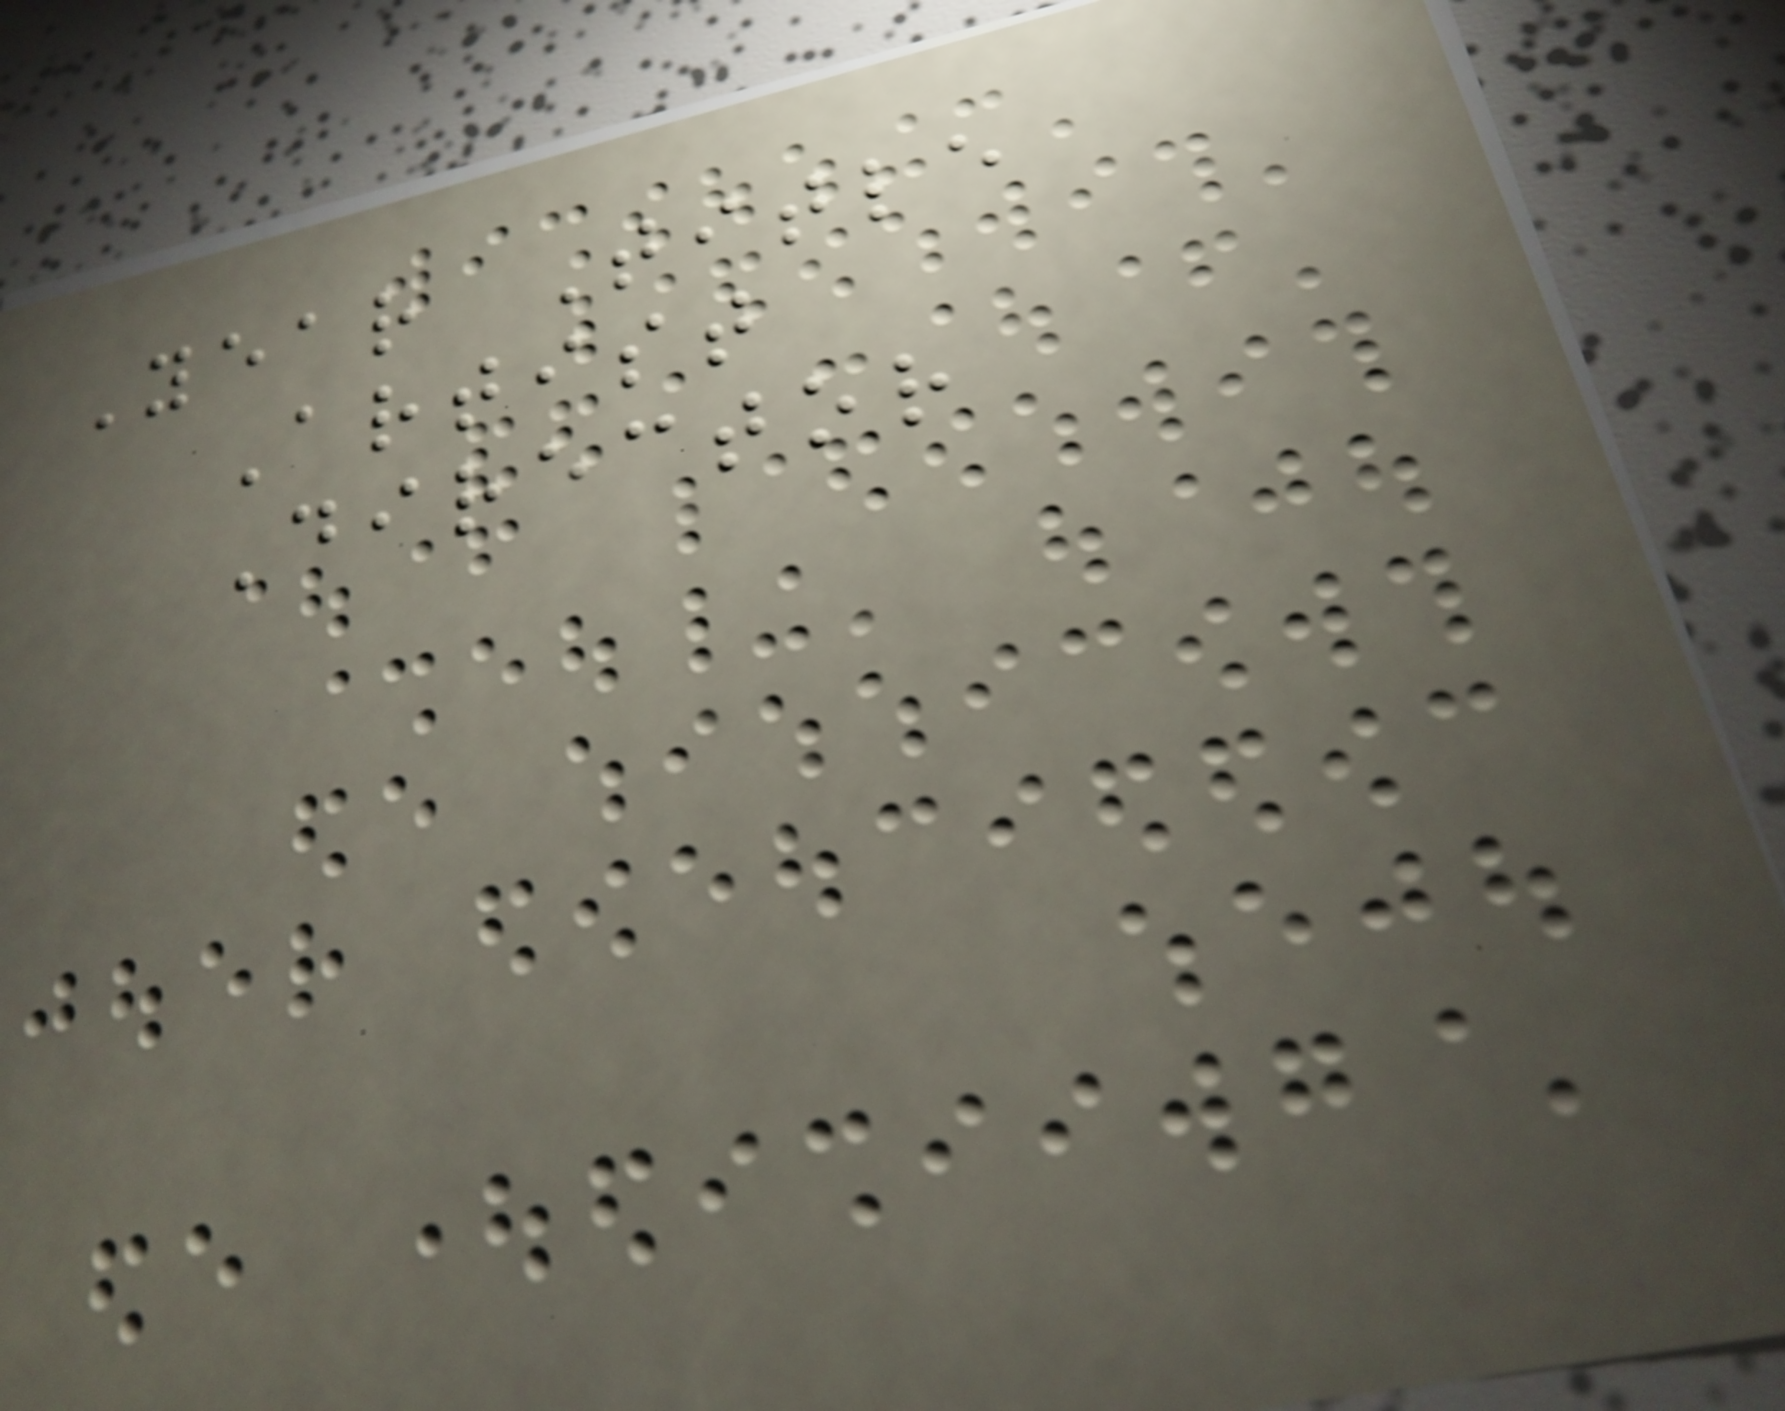Year Title
Artist
Director
